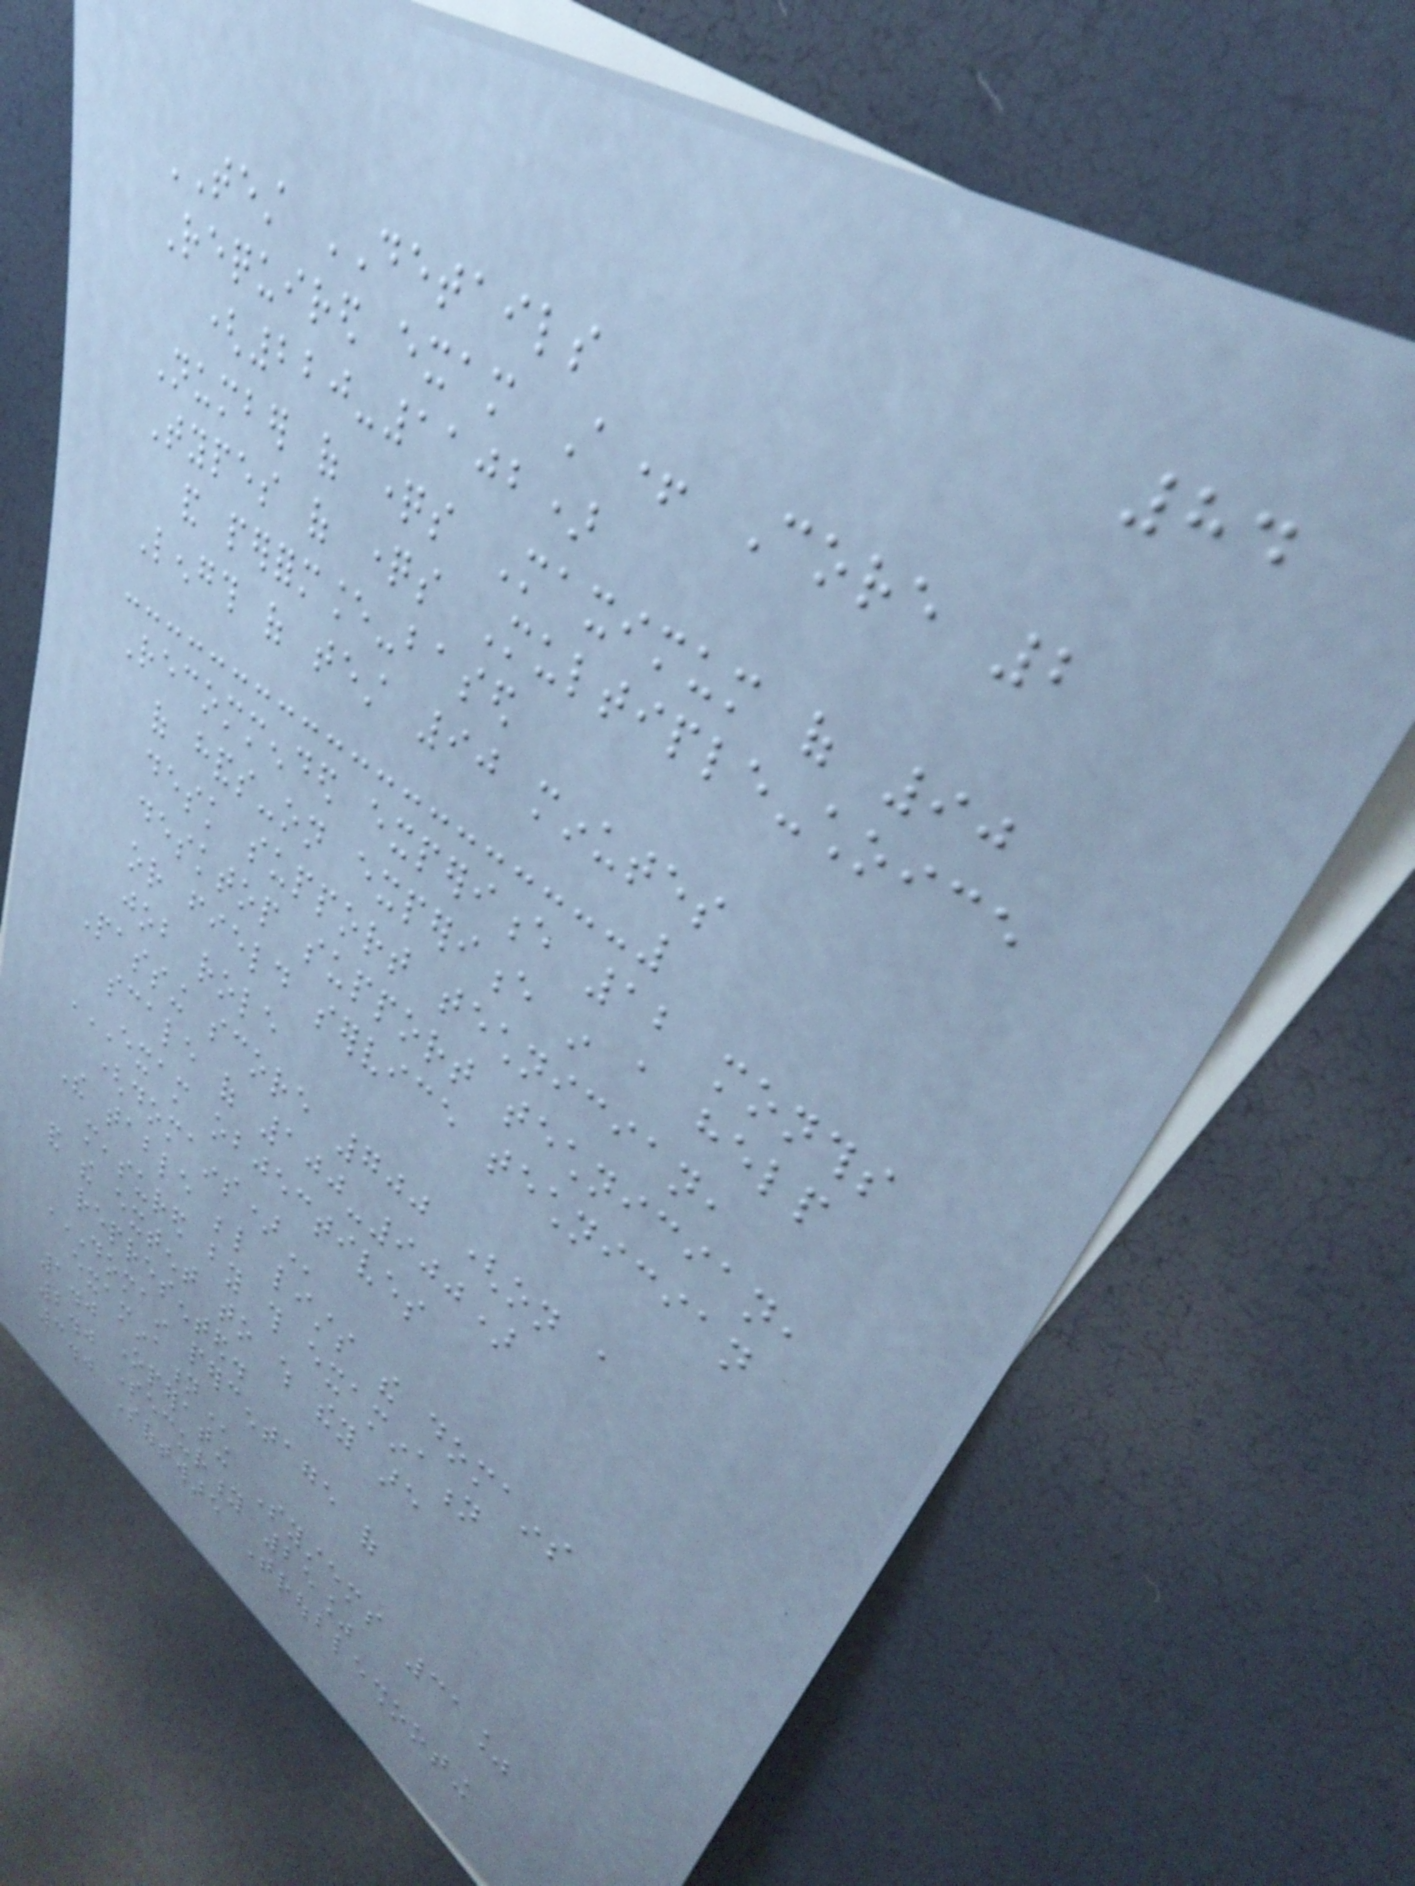84
TEST DETAILS
Required exam A+ Core 2
(220-1102)
Number of questions Maximum of 90
Types of questions Multiple-choice
and performance-based
Length of test 90 minutes
Recommended experience 12 months
of hands-on experience in a help
desk support technician,
desktop support technician,
or field service technician
job role
Passing score 700 (on a
scale of 100-900)
EXAM OBJECTIVES
(DOMAINS)
The table below lists the domains
measured by this examination
and the extent to which they are
represented.
DOMAIN PERCENTAGE OF
EXAMINATION
1.0 Operating Systems 31%
2.0 Security 25%
3.0 Software Troubleshooting
